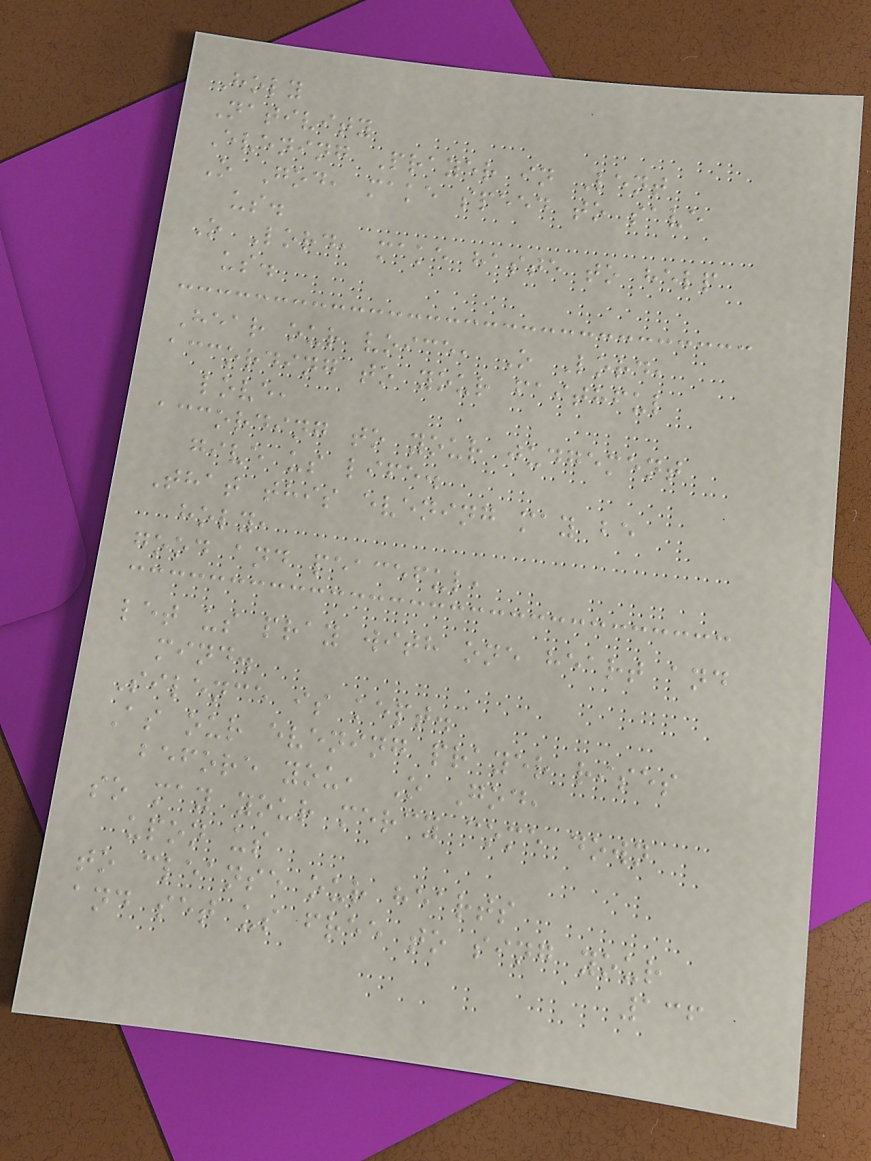Holy
Nativity
Evening Prayer in Lent
O God, make speed to save
us.
O Lord, make haste to help
us.
Hear our voice, O Lord,
according to your faithful
love,
according to your judgement
give us life.
That this evening may be
holy,
good and peaceful,
let us pray with one heart and
mind.
Silence is kept.
As our evening prayer rises
before you, O God,
so may your mercy come down
upon us
to cleanse our hearts
and set us free to sing your
136
